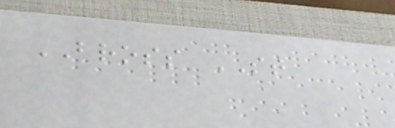BROSS ST
